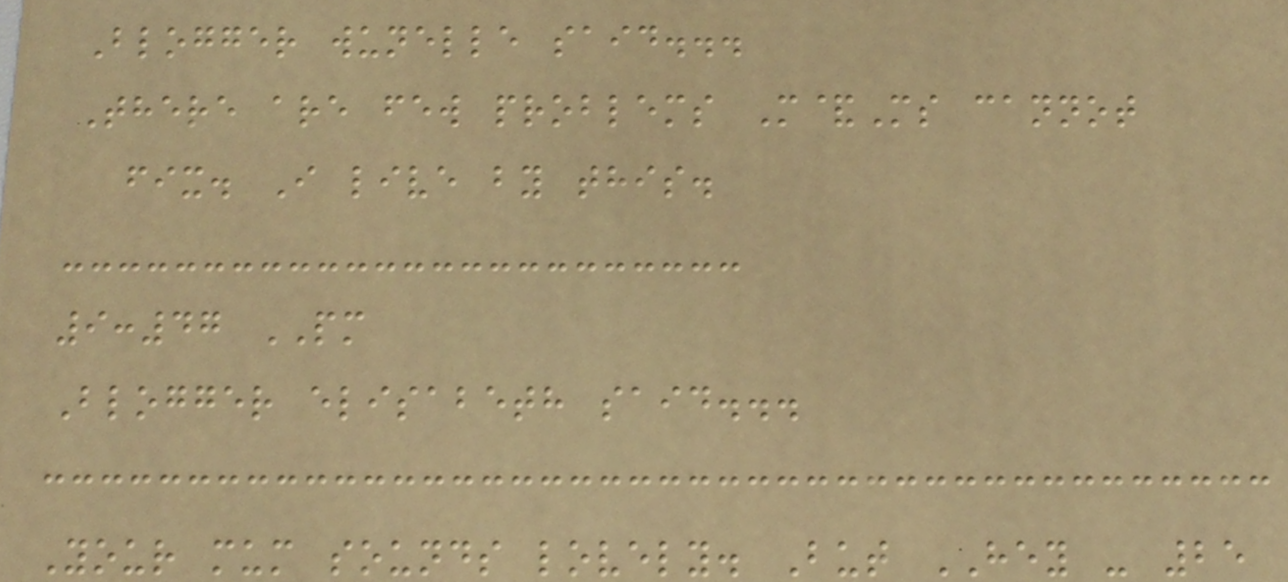Blogger wunelle said...
There are few problems M&Ms cannot
fix. I live by this.
9:47 PM
Blogger elisabeth said...
Your mum sounds lovely. But HEY - 25
